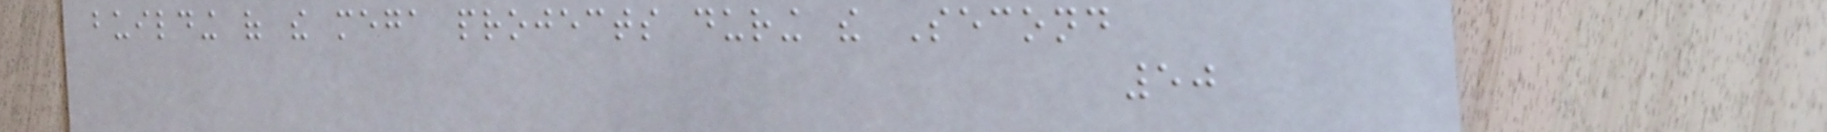building of the mega projects during the Second
50
